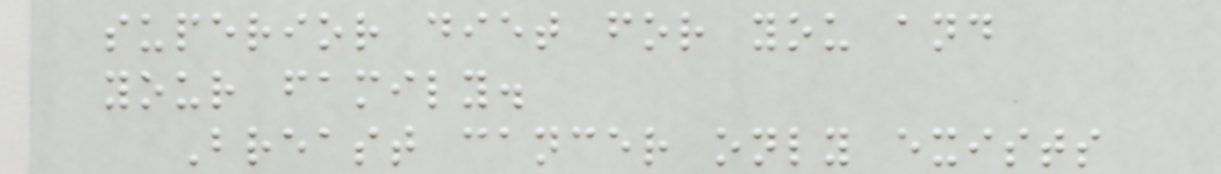superior diet for you and
your family.
Breast cancer only exists
